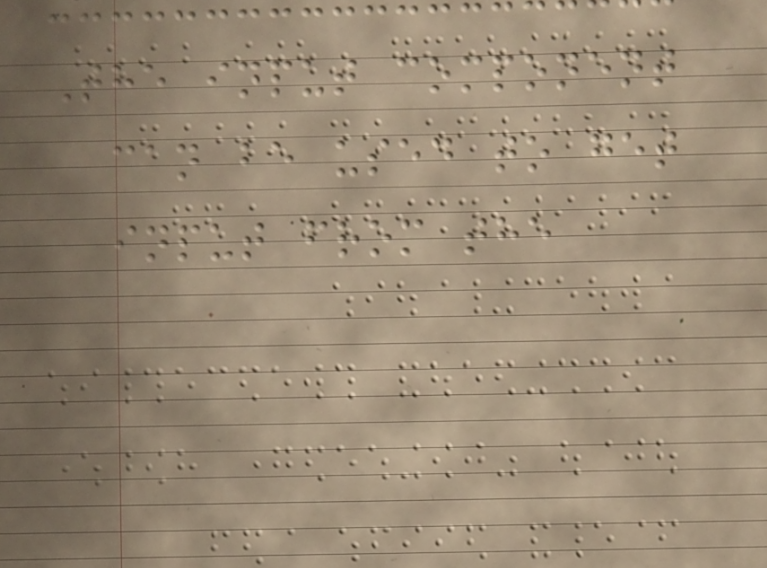The input component
can be used to get
input from the
